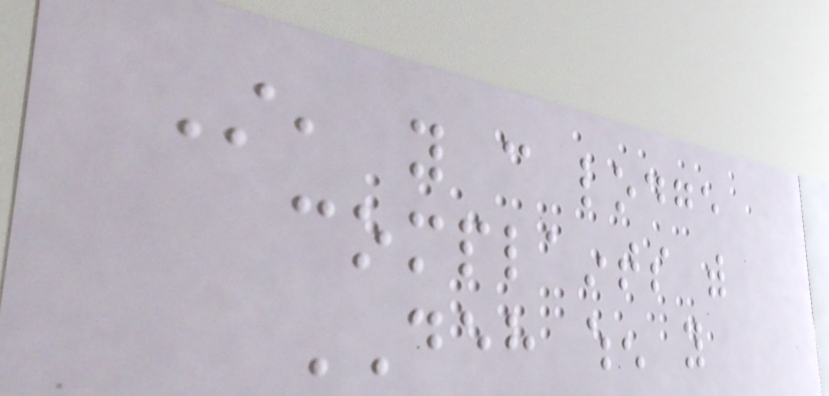Still, you can lodge
complaints with
DEH when you
